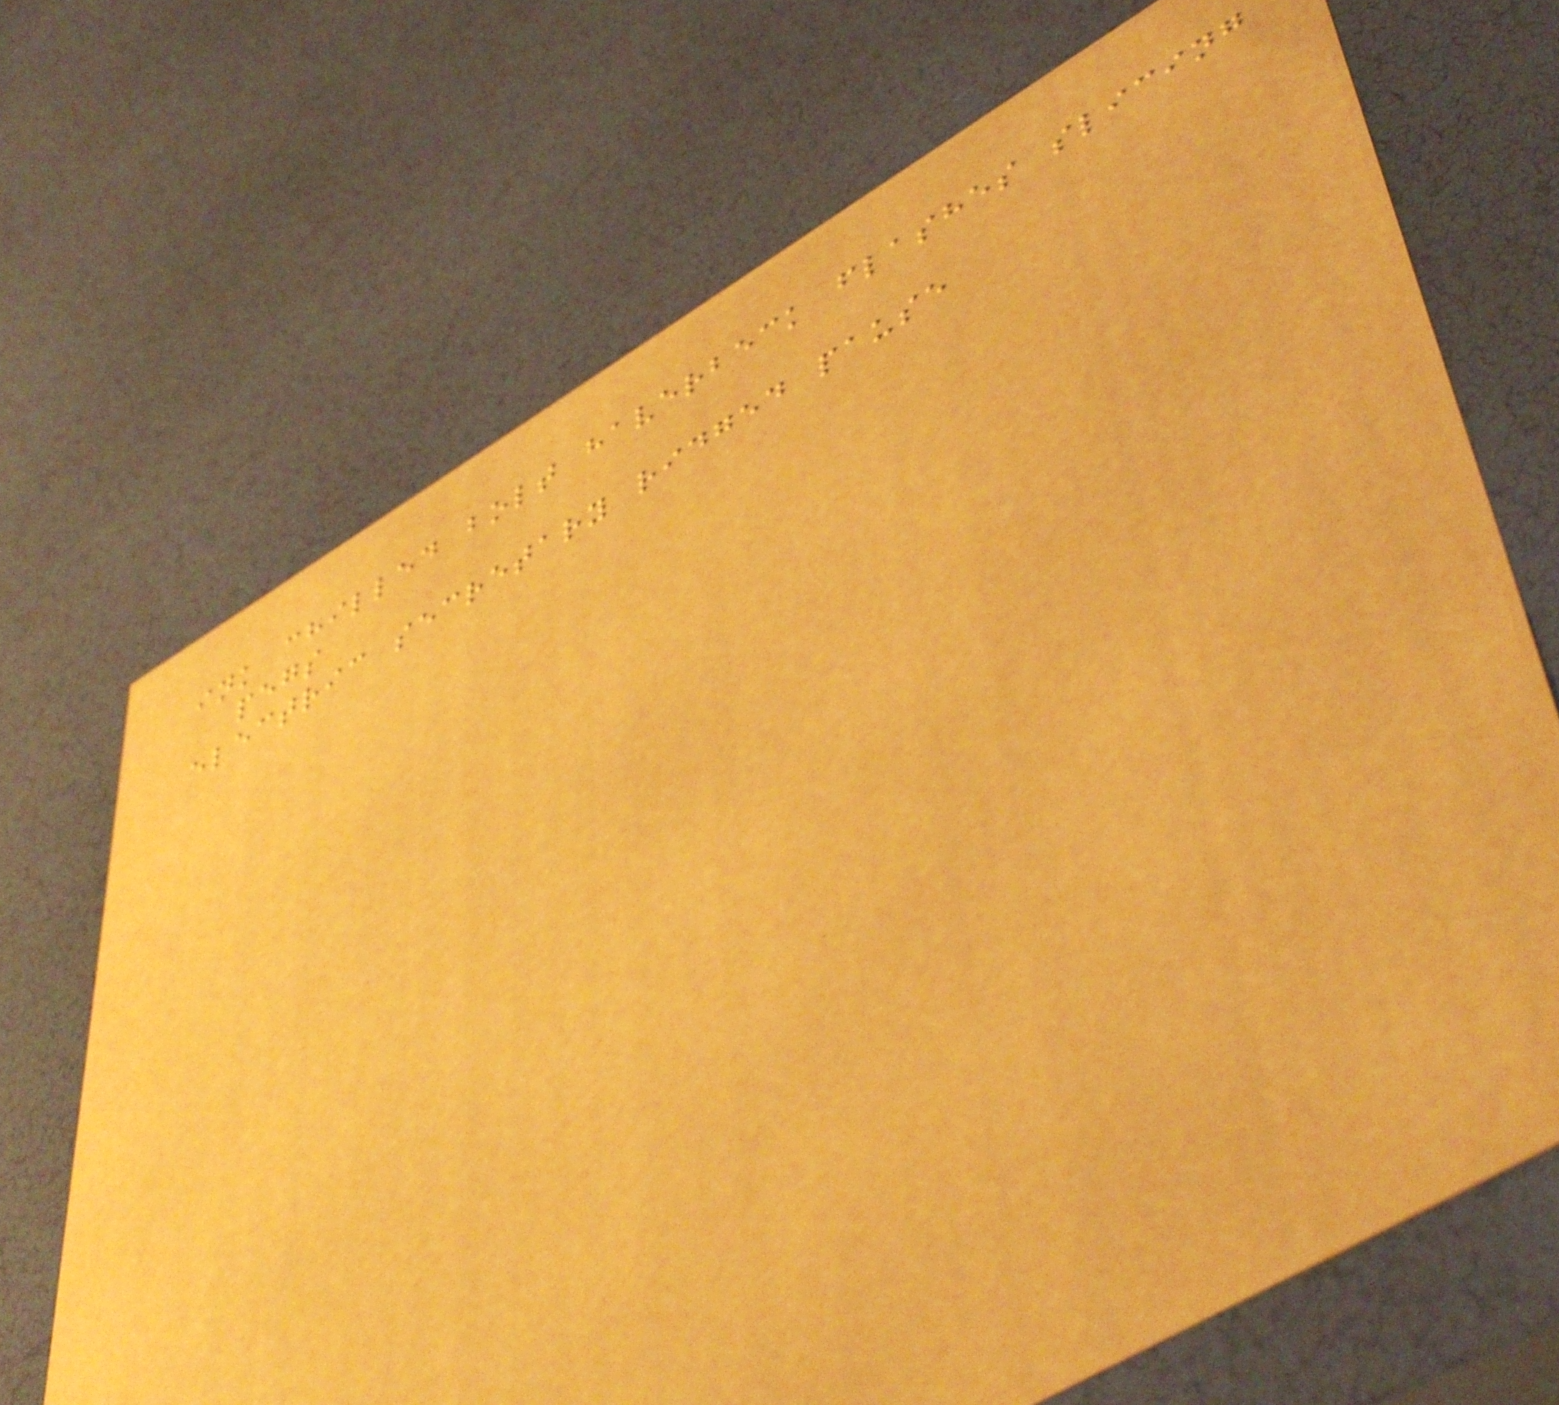ink chilled bolt haverbeck flashes slicing
pegs
electric secretary ridged pause
